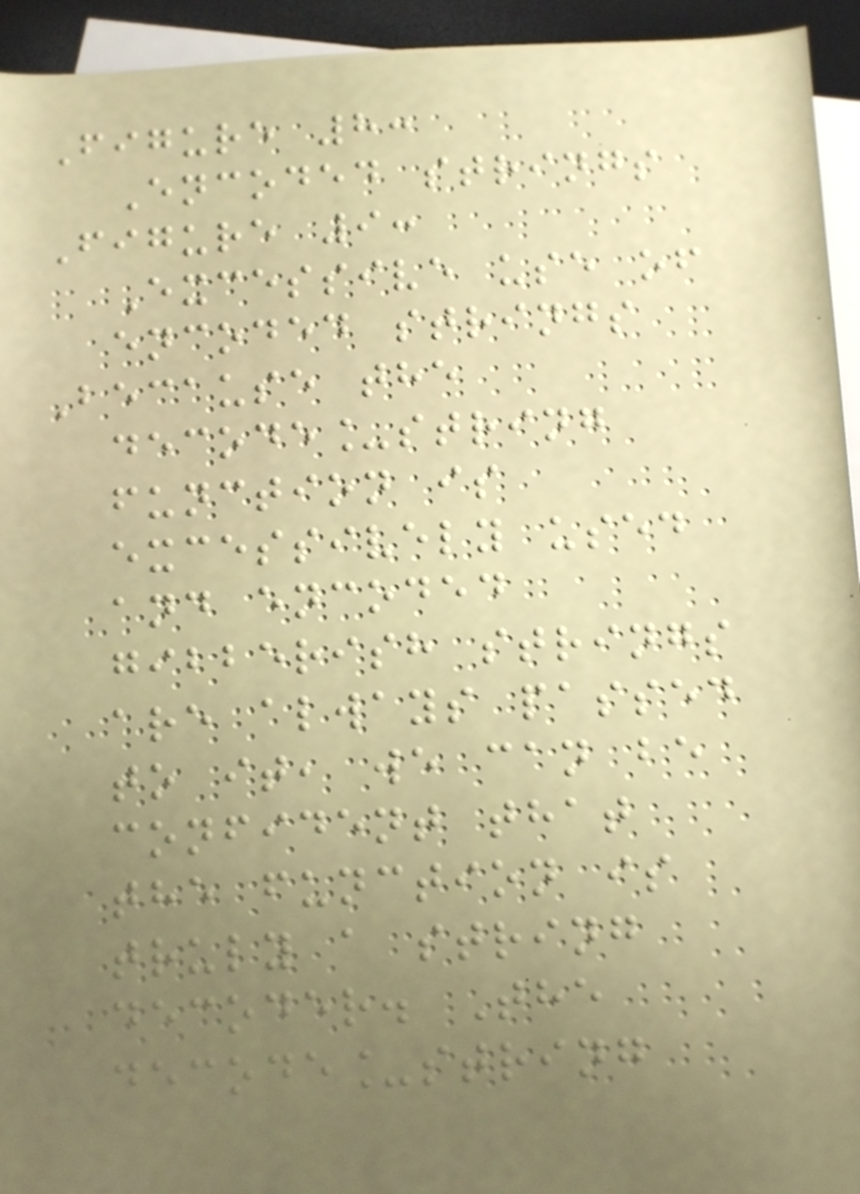Figure 8:
Encoded strings
Figure 9:
Excessive use of
encoded strings
Because the
decode_string
function is
excessively used
and encoded
gibberish strings
are always passed
to it, we can be
confident that
the function is
truly a string
decoder. The
decode_string
